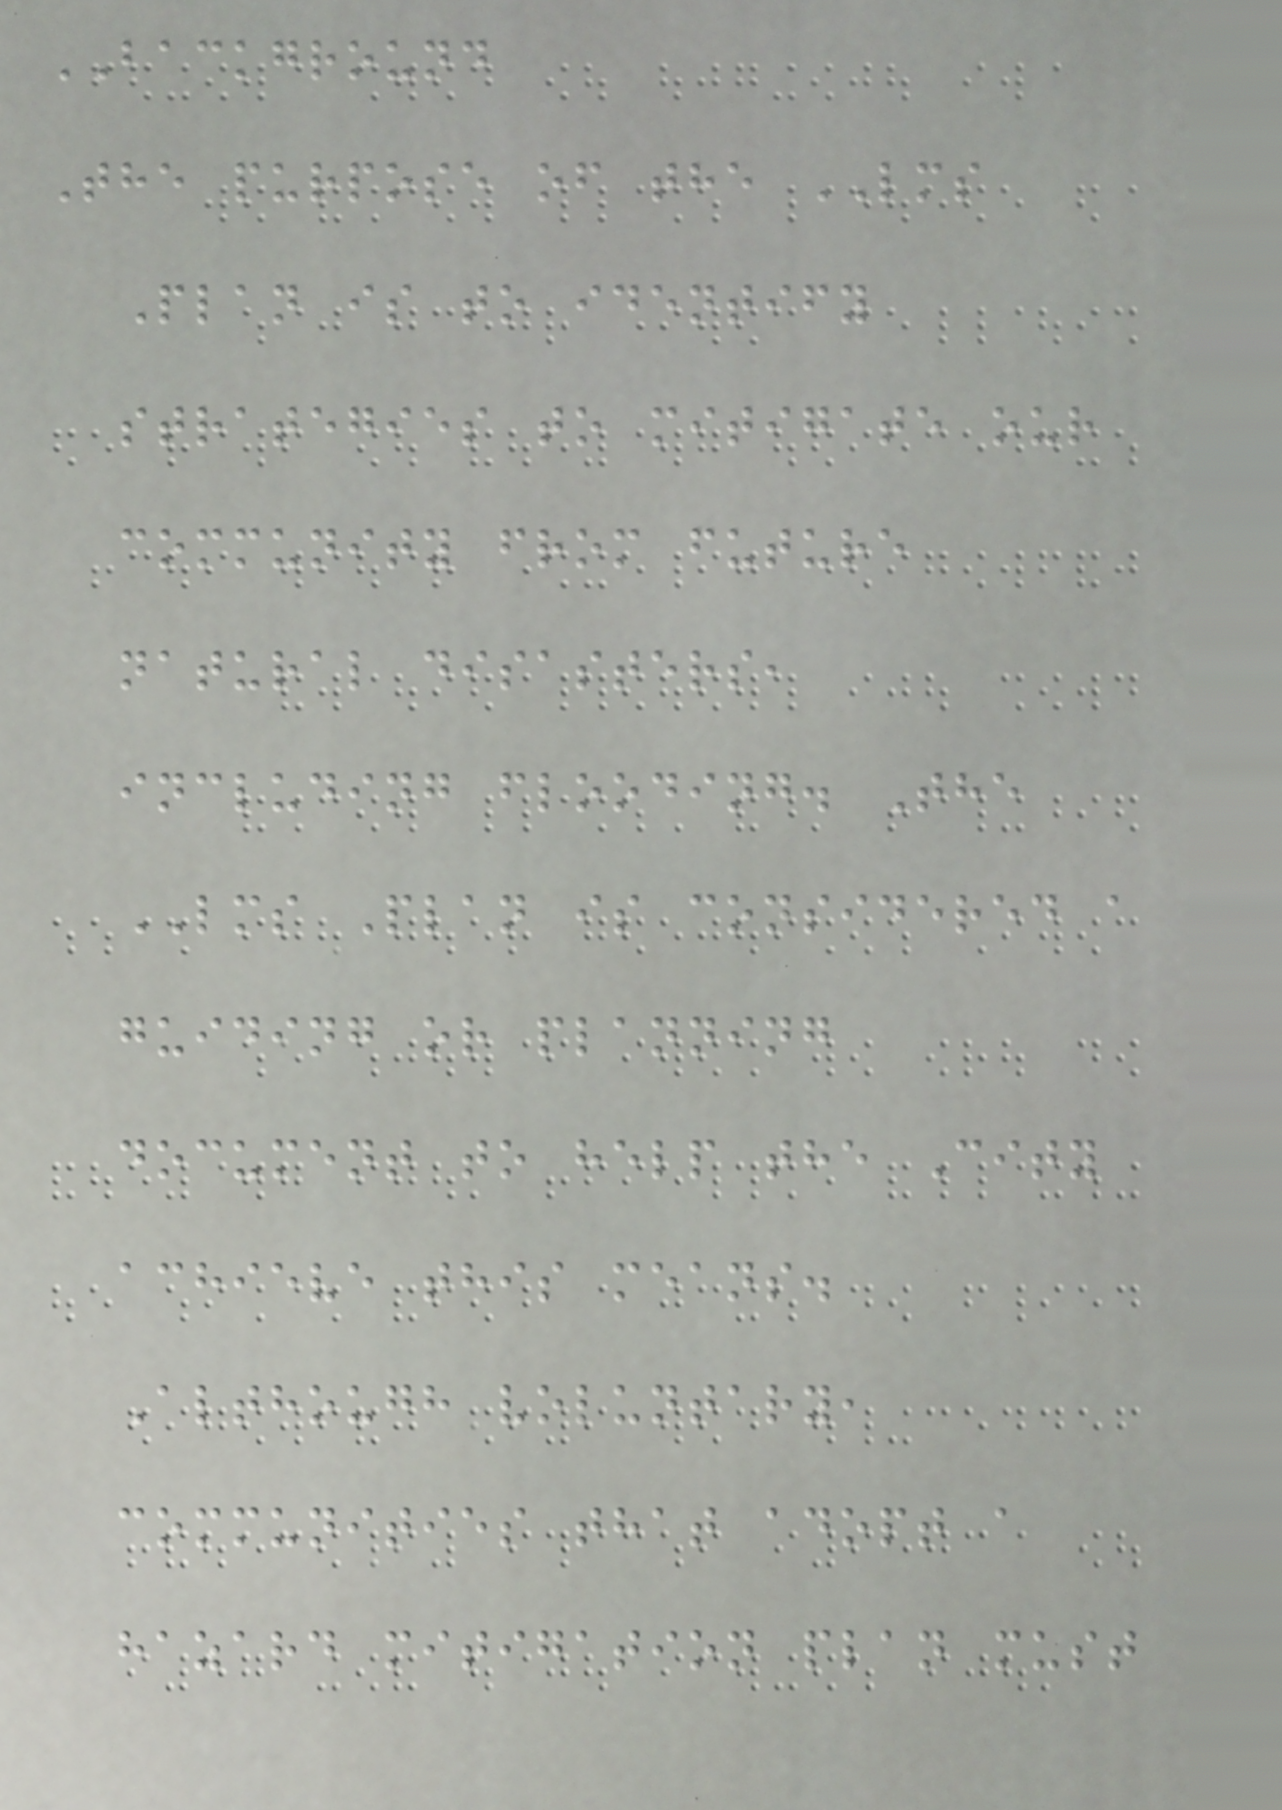BACKGROUND
The purpose of the LMS
Plan is to identify
strategies to mitigate our
community from future
natural disasters,
including flooding. The
LMS Plan is considered a
guiding or planning
document to help the City
achieve this means.
Although voluntary,
communities that adopt a
hazard mitigation plan must
